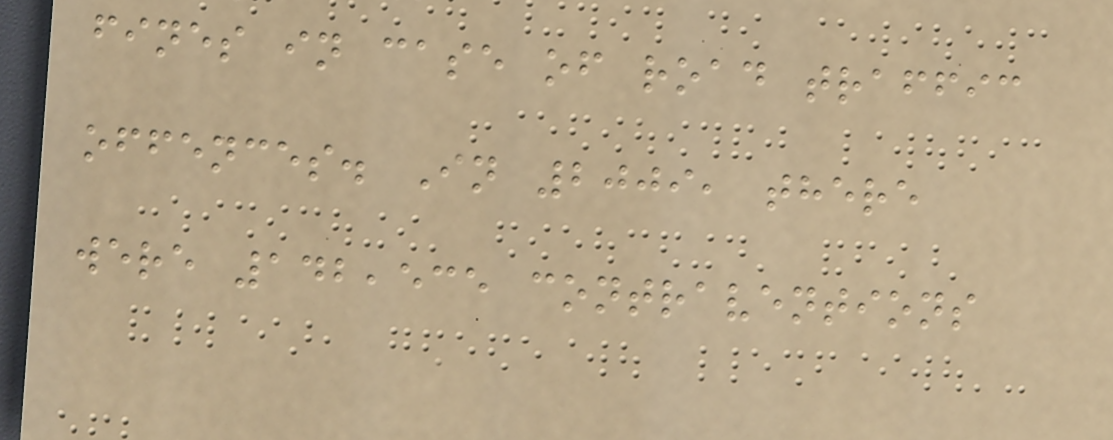fines in case of road traffic
offences. In 2009, there
were 142,535 contraventions
